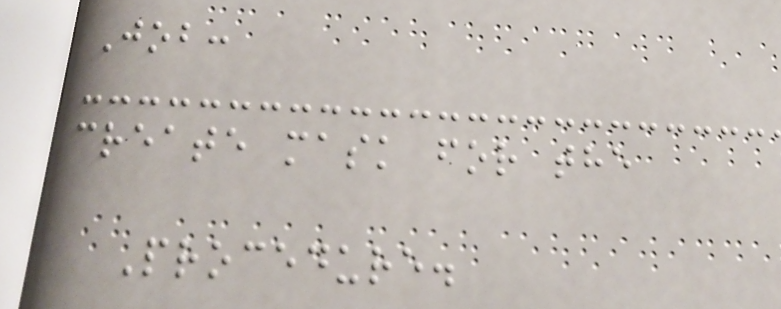Job:
create mask for the
Procedure.
